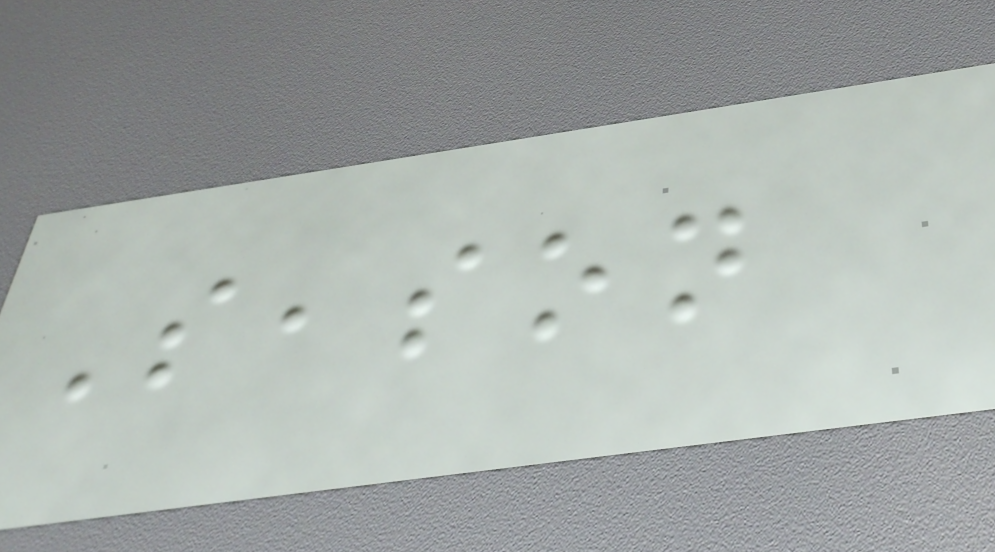Season
